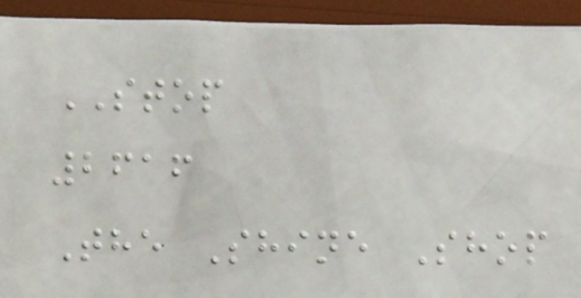STOP
2616
The Shine Shop
